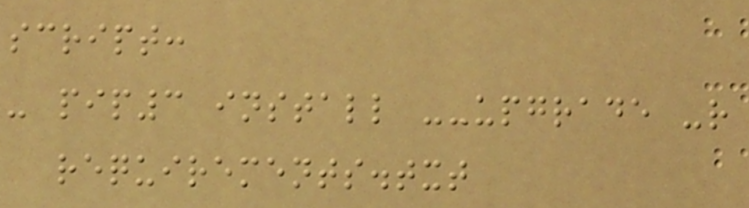script:
- pip3 install --upgrade -r
requirements.txt
